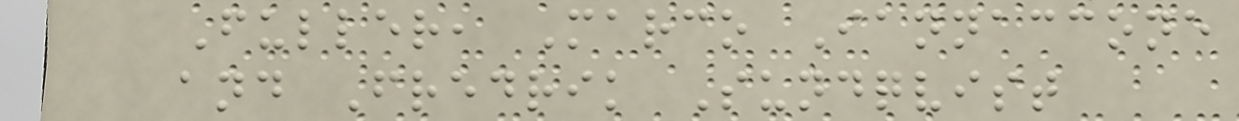Fuller, Marco Iannaccone
and Fredrik Sundqvist
